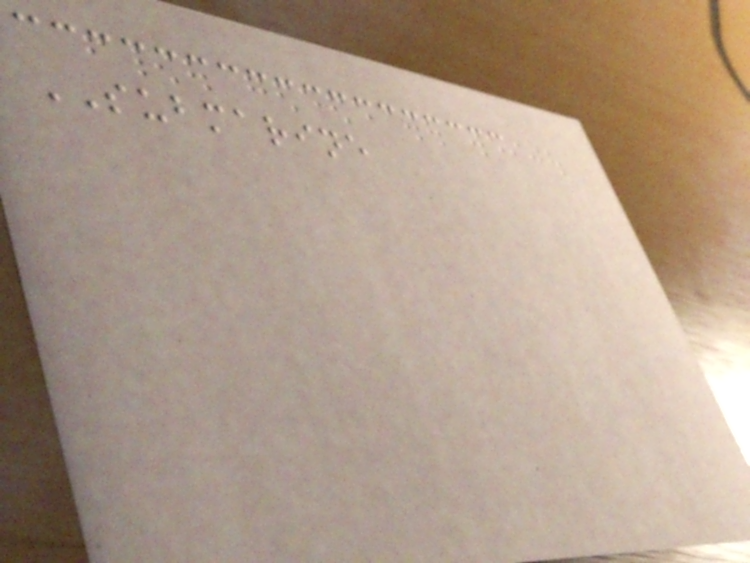SUBMARINE
